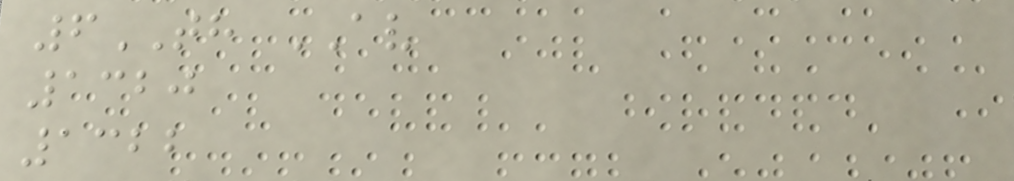6TH AV
1320
1322
